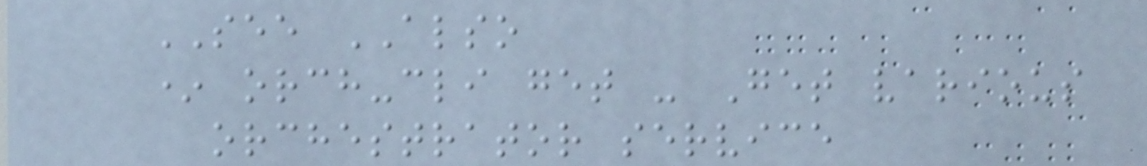SEE ALSO
* orch-cli get - Get various
orchestrator service
